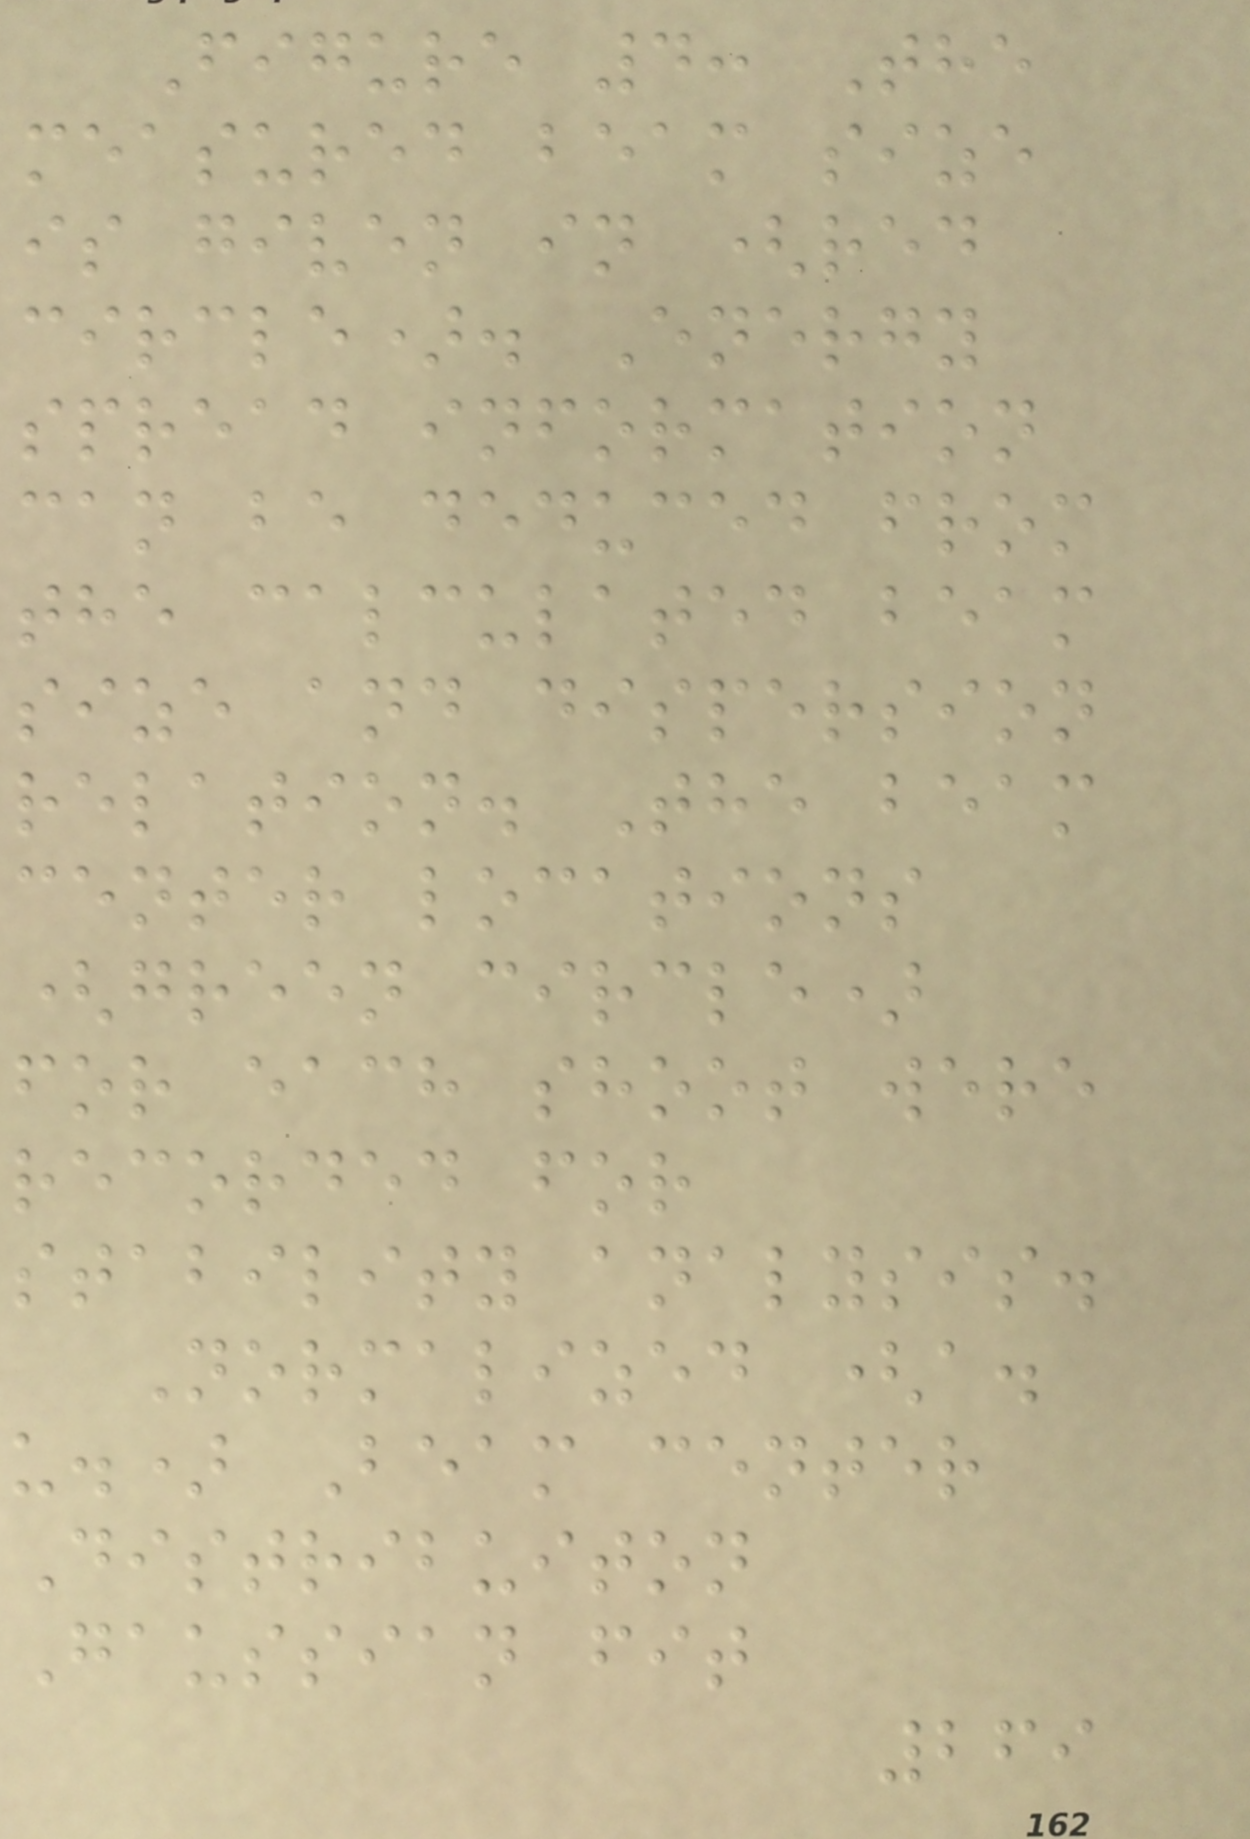Figure 4: The
measured beam size
is given in (red
circle). Energy
spread information
can be deduced from
the calculated beam
size and dispersion
relation. The beam
center locations
(green circle)
for each shoot were
recorded for
stability analysis.
Normalized (a.
u.) Beam center
Distribuiton
Gaussian fit
269
